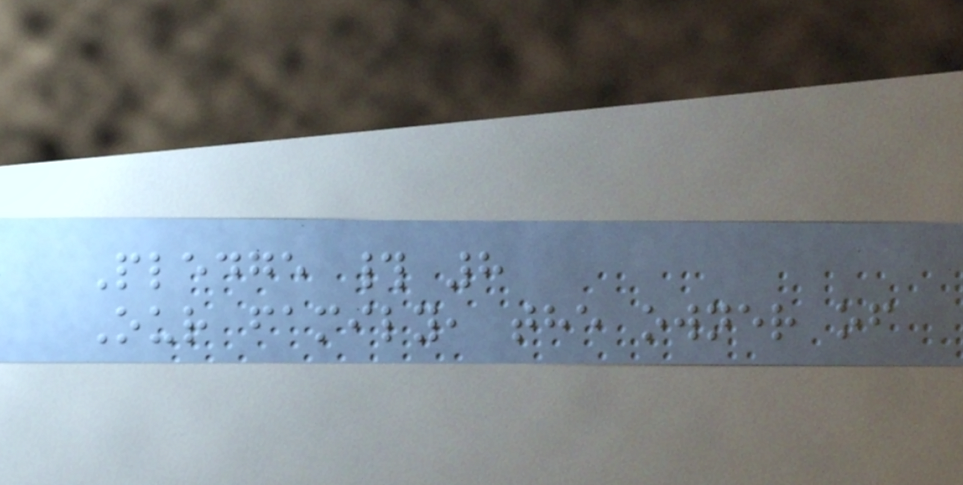Pledge # 8
Our family, the owner of
